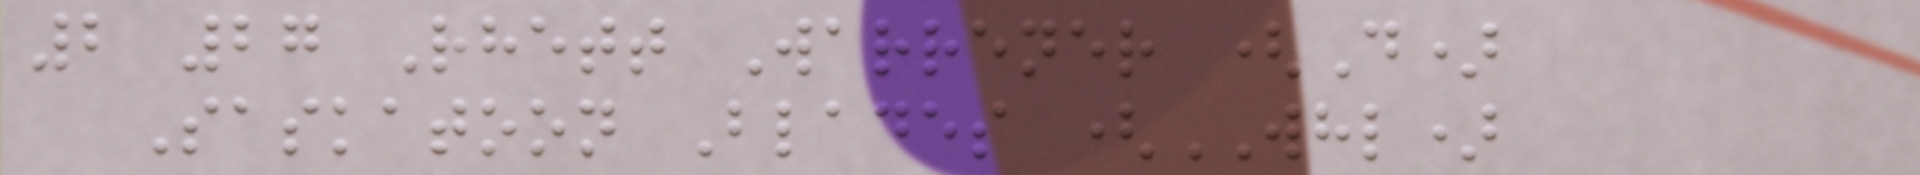2 27 Rhett Warrener (D)
Saskatoon Blades (WHL)
